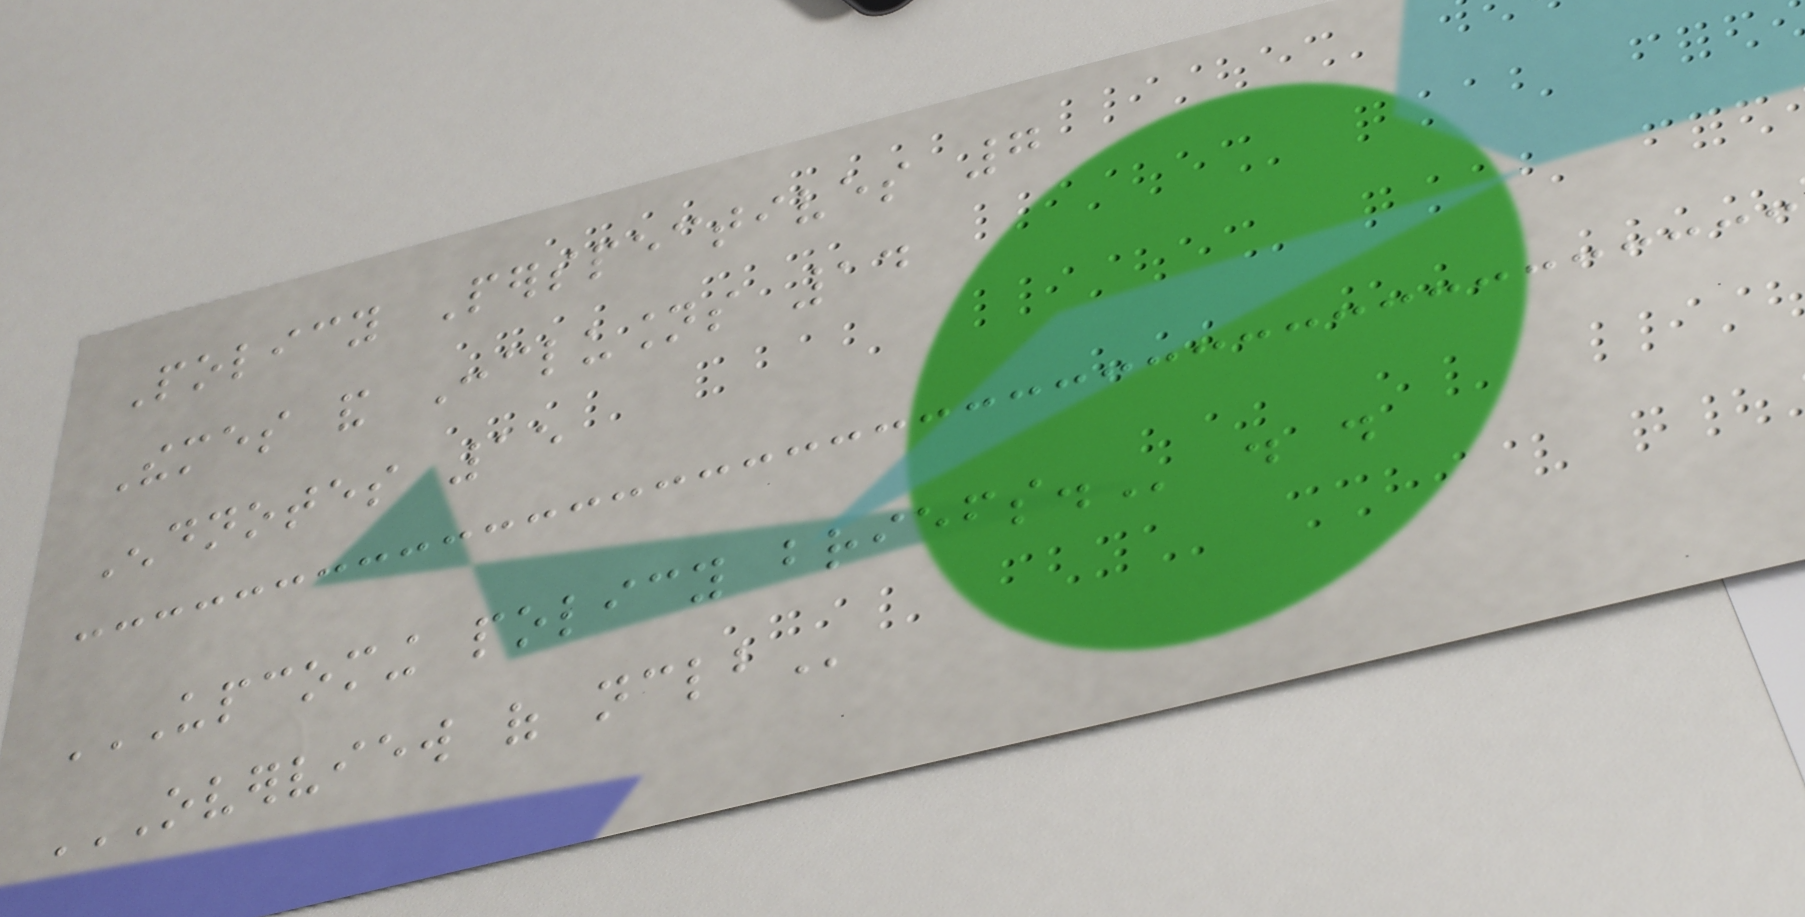Policy Perspectives 7
Themes and Conclusions 14
Endnotes 15
UPCOMING POLICY BRIEFS. . .
OVERVIEW OF NCLB
